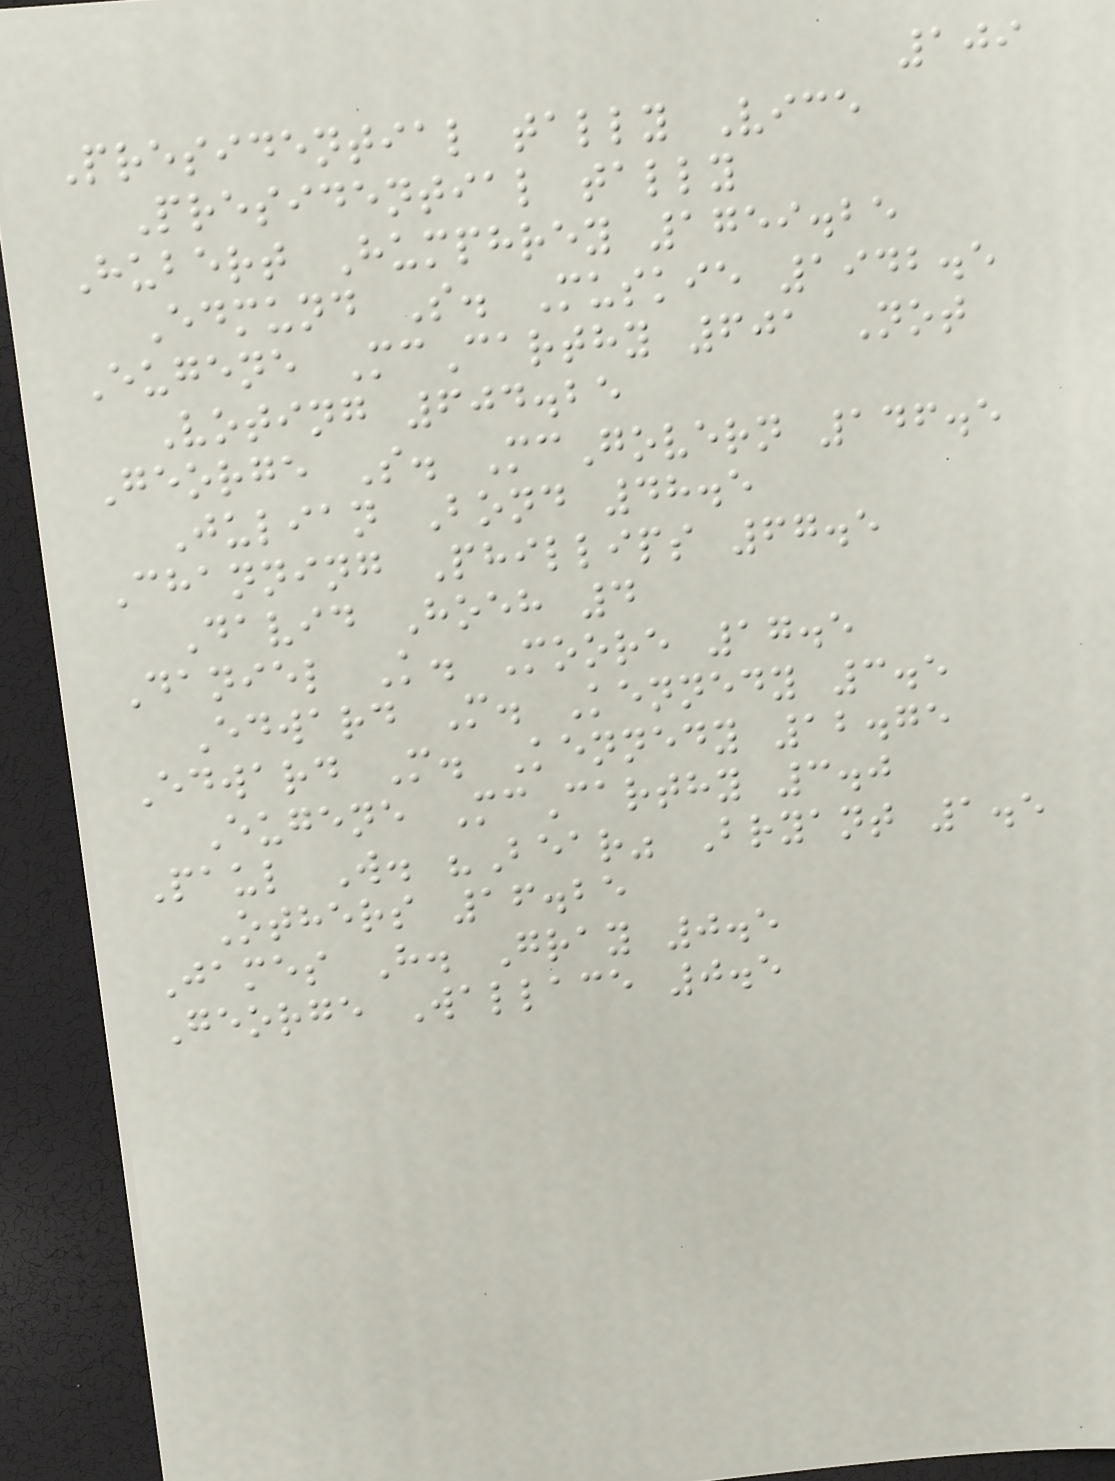109
Presidential tally Vice
Presidential tally
Hubert Humphrey 1759.25
Edmund S. Muskie 1942.5
Eugene McCarthy 601 Not
Voting 604.25
George S. McGovern 146.5
Julian Bond 48.5
Channing Phillips 67.5
David Hoeh 4
Daniel K. Moore 17.5
Edward M. Kennedy 3.5
Edward M. Kennedy 12.75
Eugene McCarthy 3.0
Paul W. "Bear" Bryant 1.5
Others 16.25
James H. Gray 0.5
George Wallace 0.5
